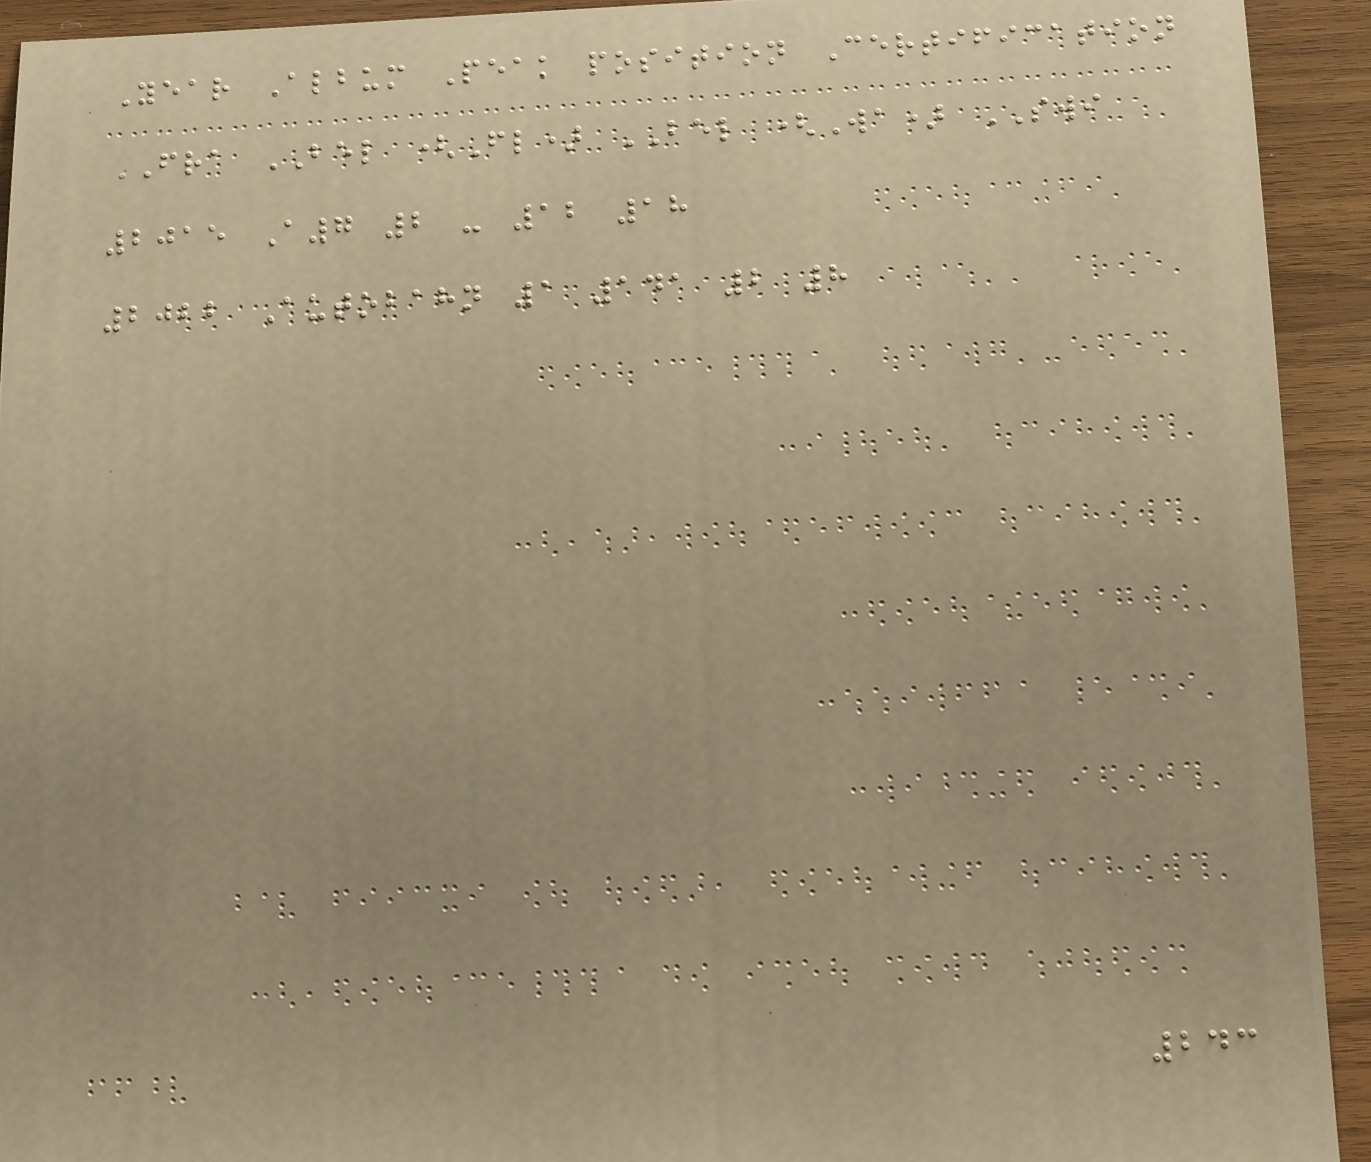Year Album Peak position Certification
FRA BEL (Fl) BEL (Wa) SWI
2015 A7 2 - 12 18
2022 Autobahn 1 141 2 8
243
